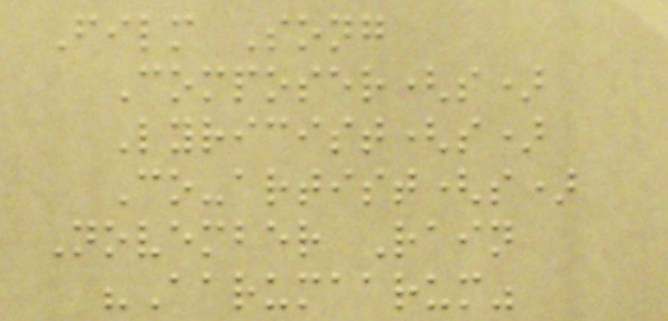Film Song
Composer(s)
Lyricist(s)
Co-artist(s)
November Rain
"Aarumaarum"
